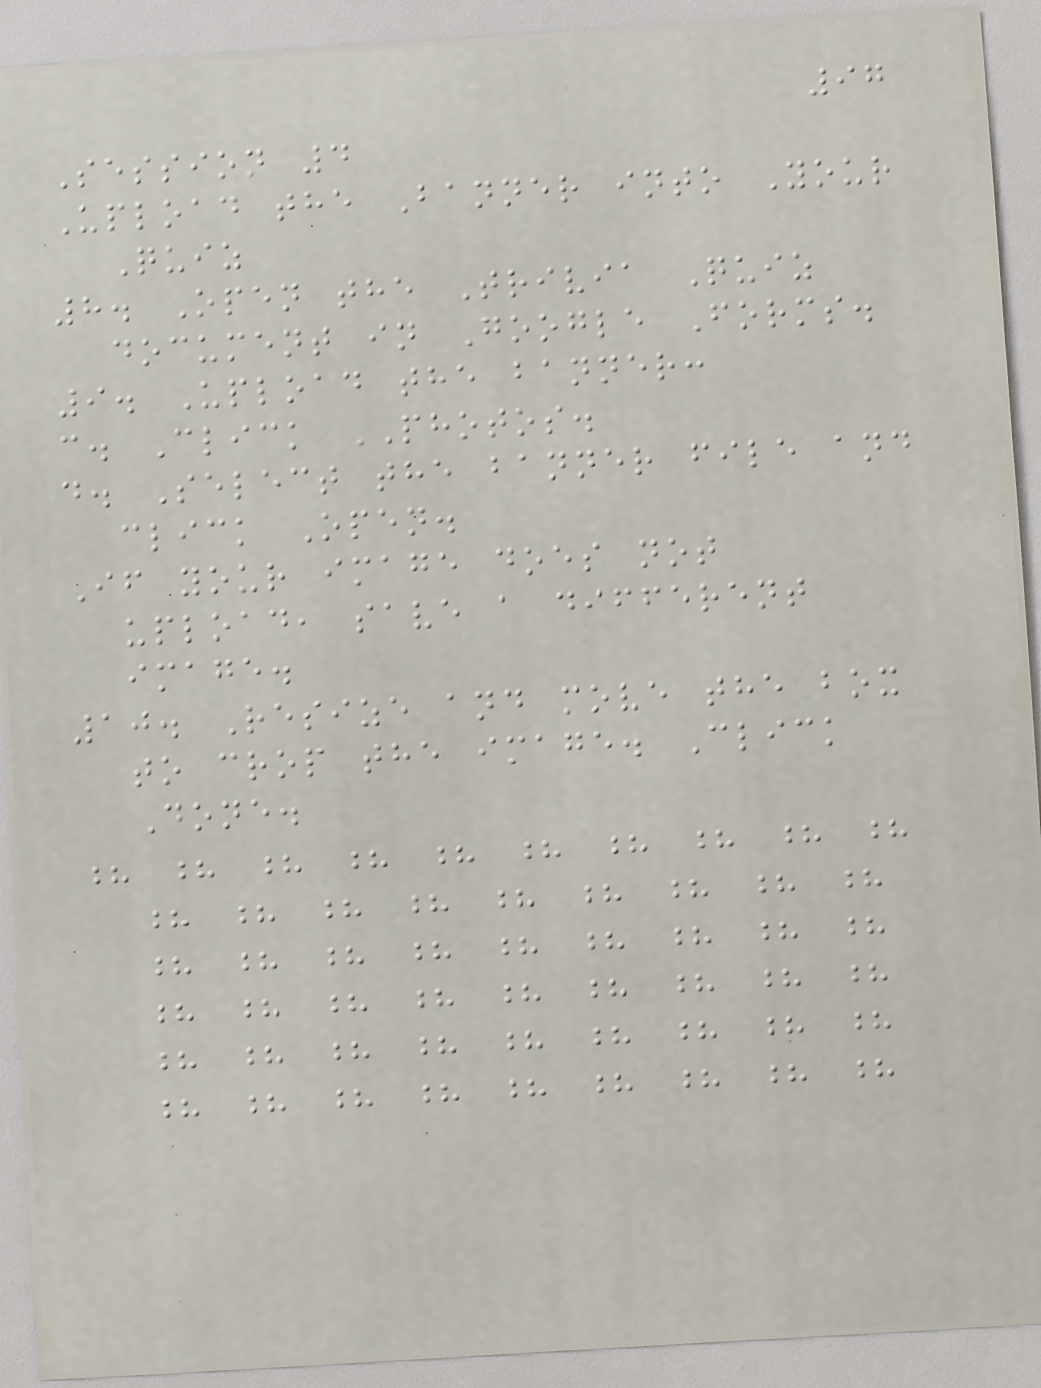97
Session 4
Upload the Banner into Your
Quiz
8. Open the Trivia Quiz
document in Google Forms.
9. Upload the banner:
c. Click PHOTOS.
d. Select the banner file and
click Open.
If your image does not
upload, save a different
image.
10. Resize and move the box
to crop the image. Click
Done.
? ? ? ? ? ? ? ? ? ?
? ? ? ? ? ? ? ? ?
? ? ? ? ? ? ? ? ?
? ? ? ? ? ? ? ? ?
? ? ? ? ? ? ? ? ?
? ? ? ? ? ? ? ? ?
